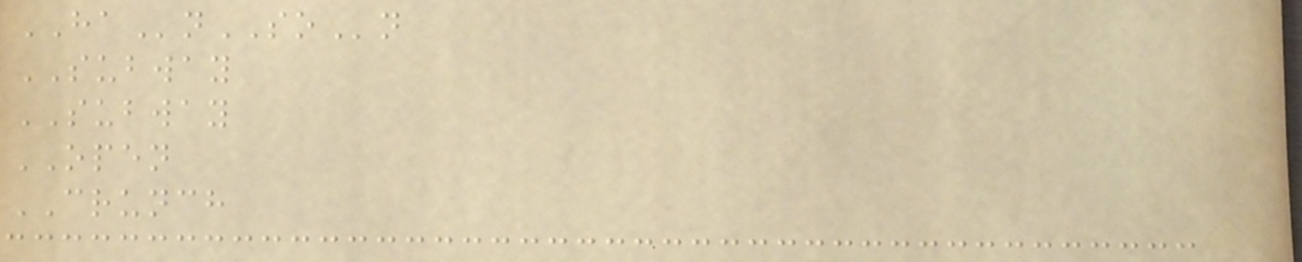HAnSOn
SUBWAY
SUBWAY
OPEN
CRUNCH
